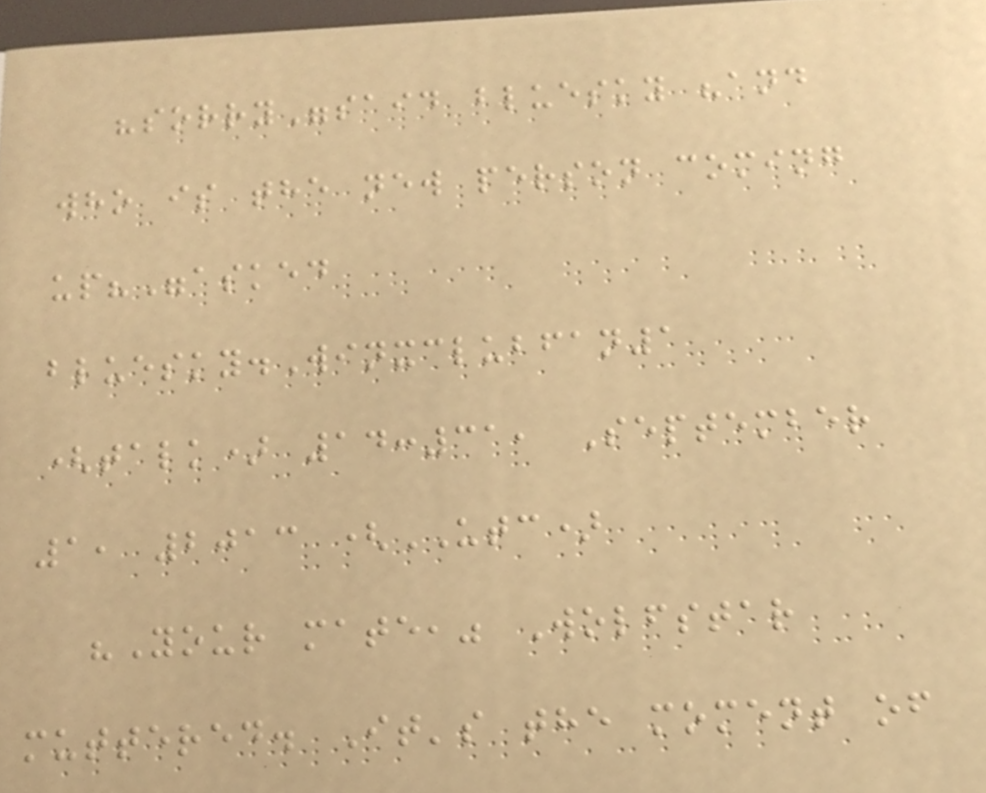"sorry"said bluesky "and
who is the new person coming
up?"asked
bluesky.Winxclubfan1
(talk) 14:31, September
1, 2013 (UTC)
"Your mate," Wolfstar
muttered. It's the moment of
